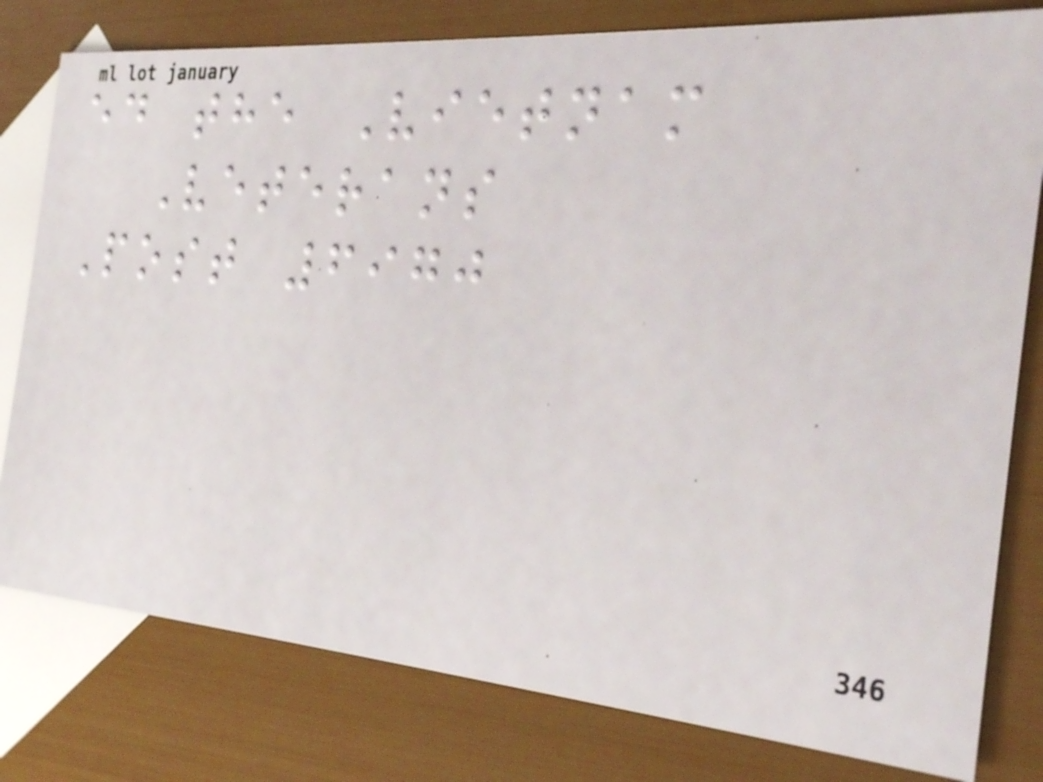ed the Vietnam
Veterans
Post 6970
